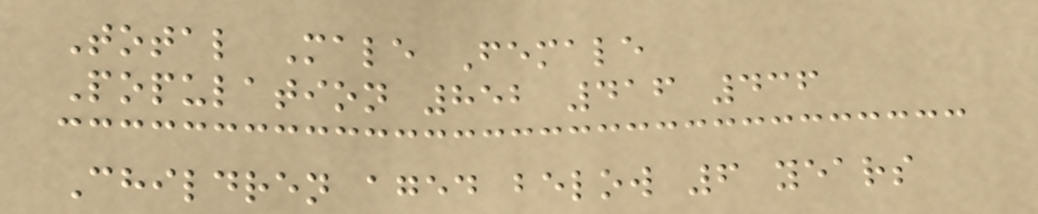Total Male Female
Population 852 416 436
Children aged below 6 years
